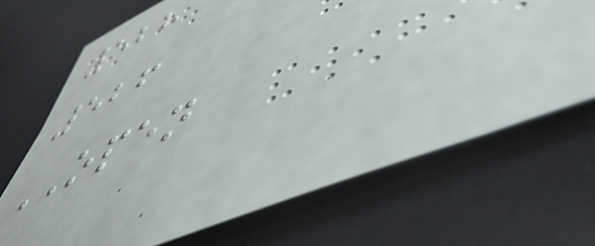528
526
OPEN
